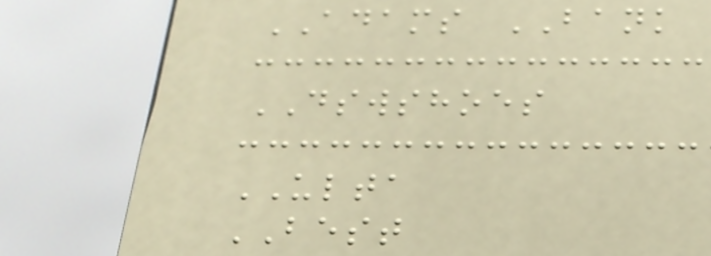ADAMS BANK
DSWSHOES
ULTA
BEST
